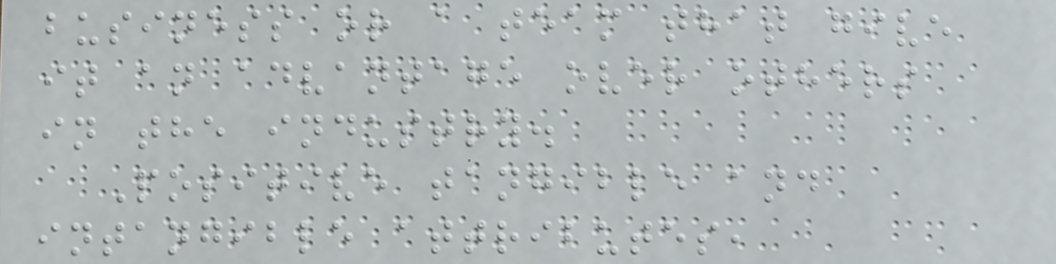business or a team that give
it an advantage over others
in the industry.
Positive tangible and
intangible attributes,
